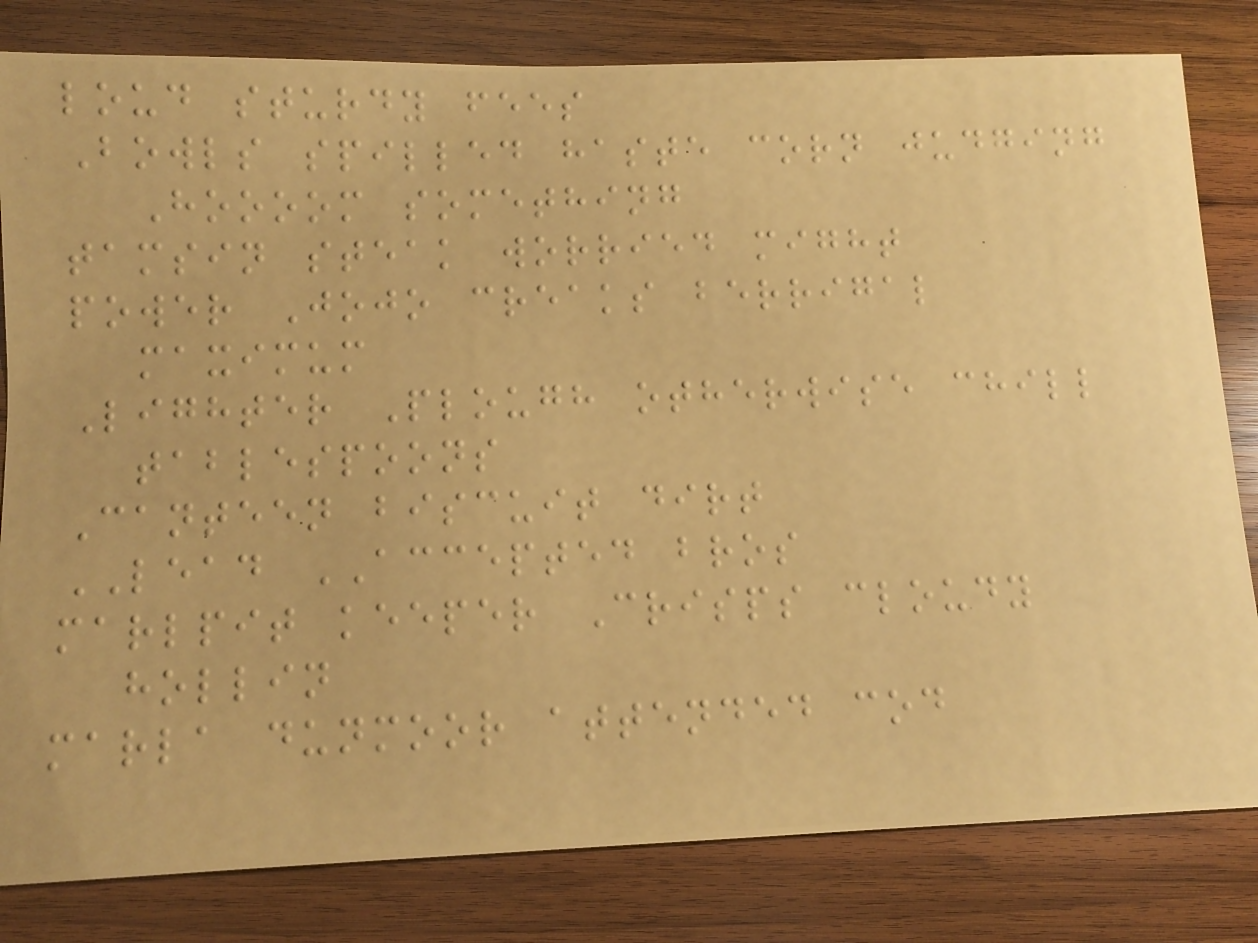loud sturdy fees
Bowls spilled haste corn judging
Hoooom something
tamsin steak worried might
power Jojo creaks berrigal
maximum
Lighter Plough otherwise chill
tablespoons
Canteen biscuit dirt
LEAD ACCEPTED bros
marlpit keeper Crisps cloudy
hollin
marla dunmoor attended cod
